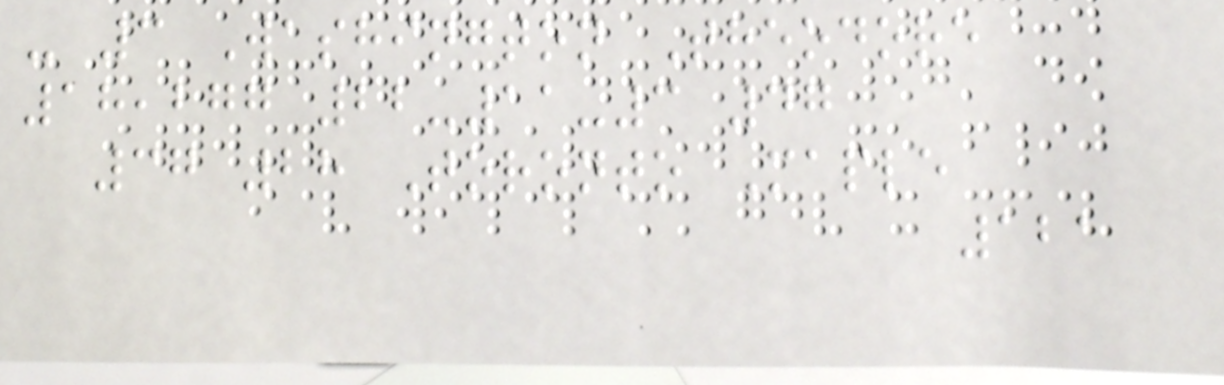- 3 Washington Theodore
18,277 22-11-3 47
37 28 Toronto Maple
121
